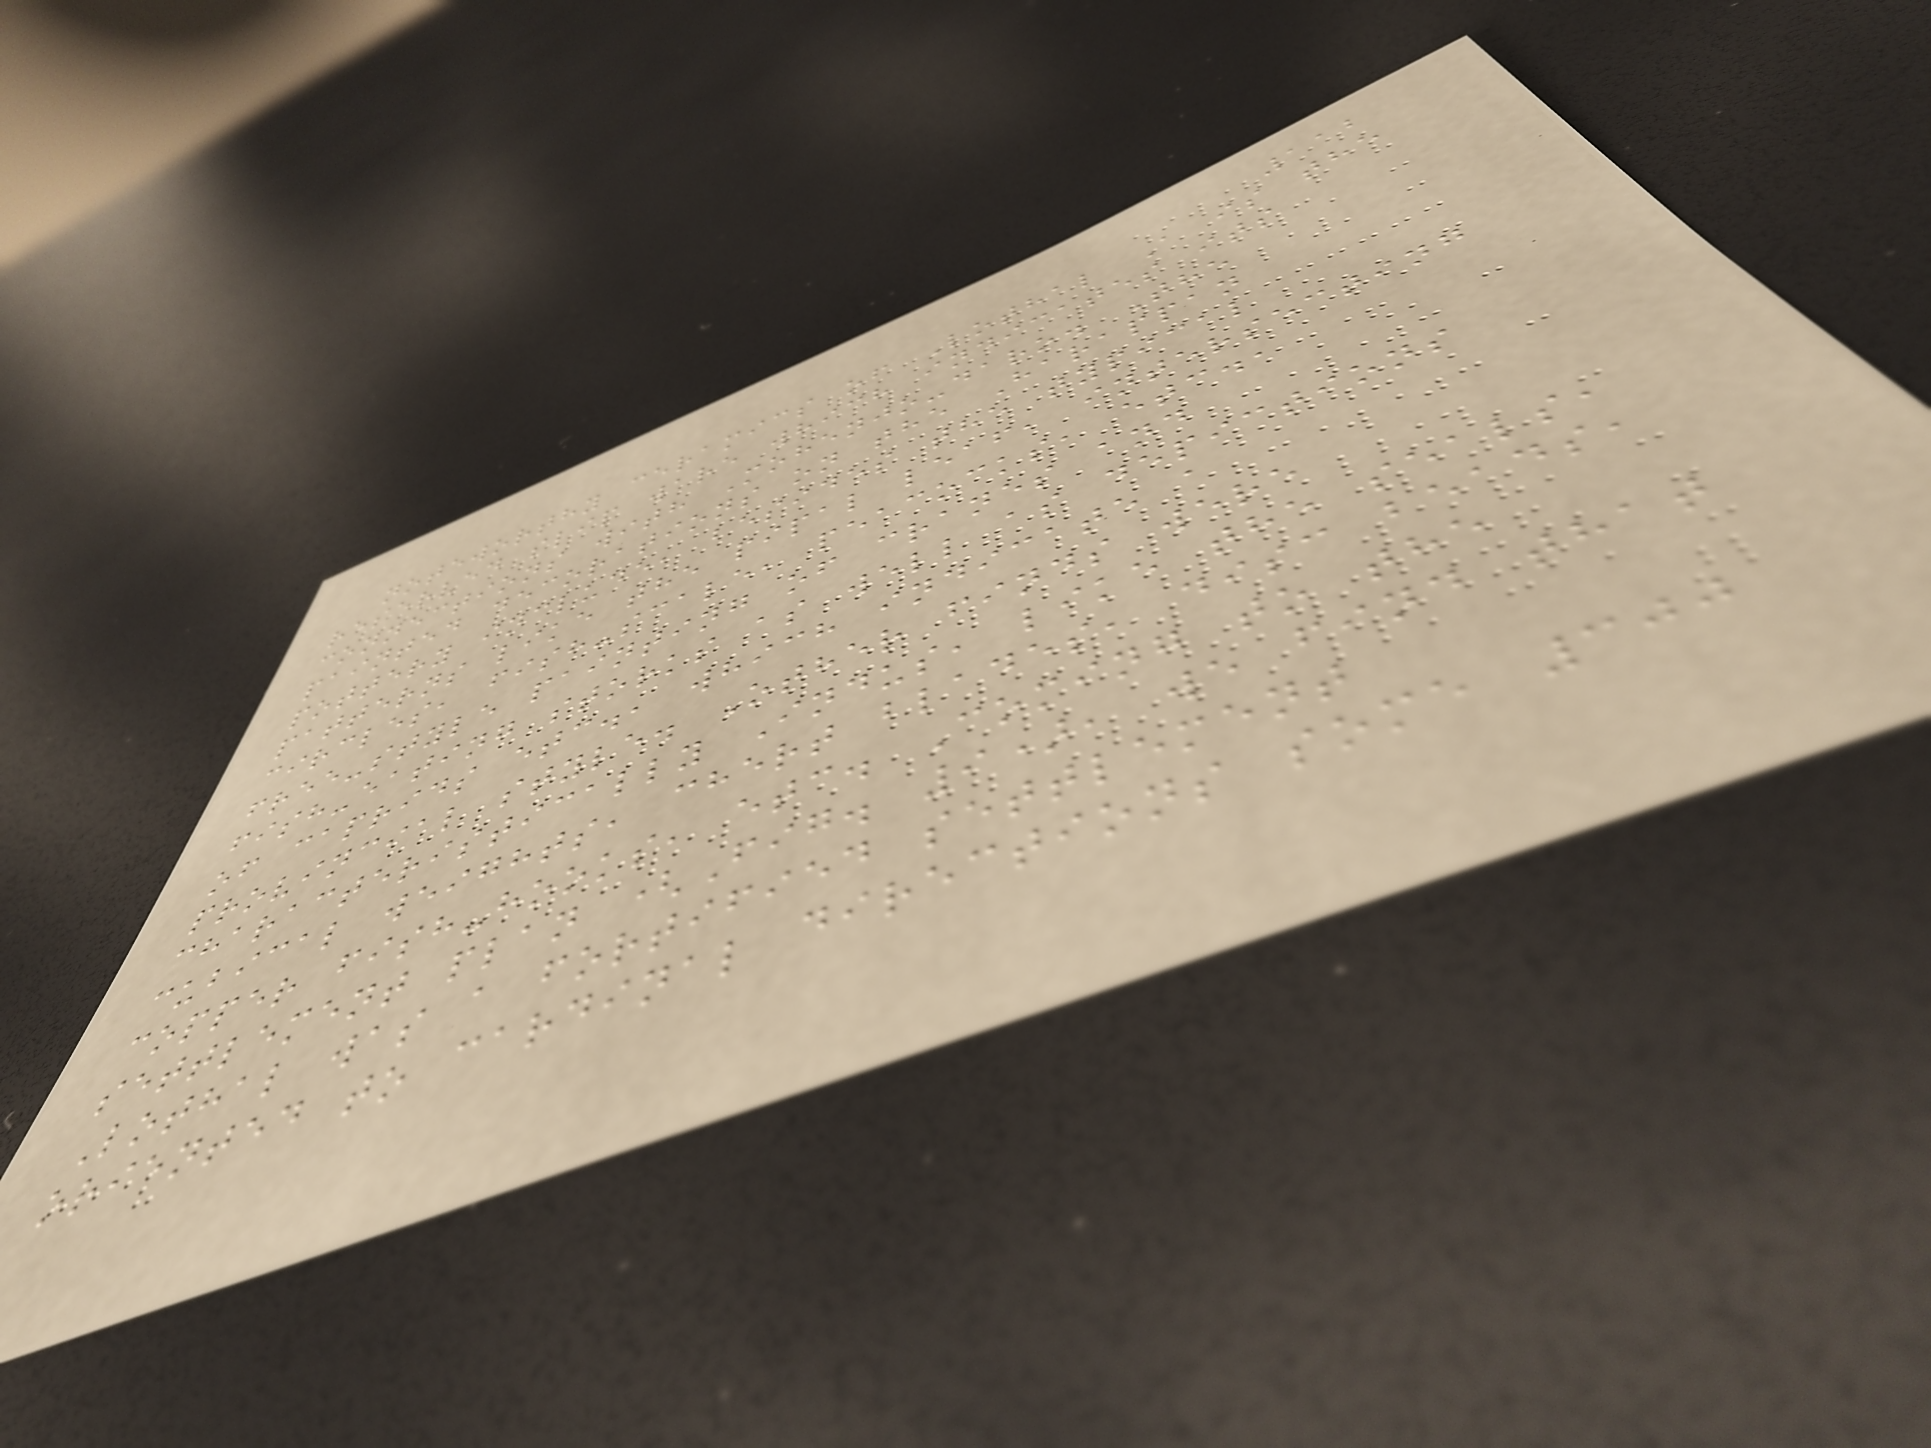112
noteworthy ceramics of Lothal A is the
reserved slip ware which indicates its
connections with Mohenjo-daro. The
painted decorations on the Harappan
pottery include, besides the typical
patterns like the pipal leaf, intersecting
circles, fish-scale, peacocks, etc.,
free-style painting of cranes and
fish-eating storks as well as depictions
of caprids etc., which indicate a
provincial style. Other finds were
characteristically Indus, like the seals,
cubical weights, chert blades, disc beads,
copper fish-hooks, etc. Coming to the
settlement plan (Fig. 9), we find that
Lothal was a fortified settlement
oriented to cardinal directions some 300
